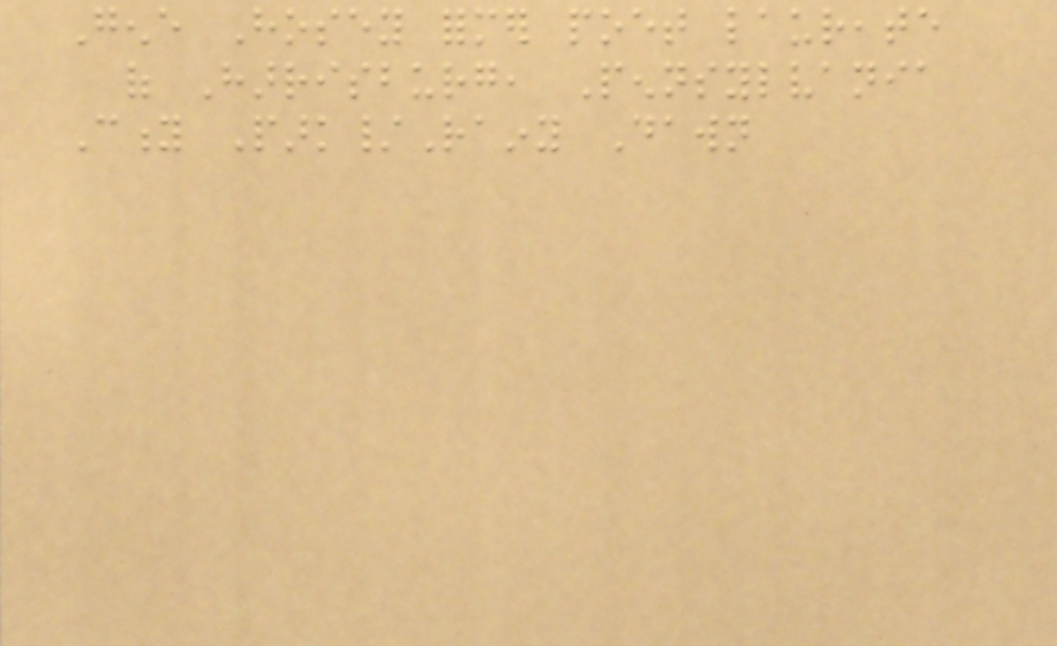Gene Hosey former poet laureate
of Harrisburg, Pennsylvania
City Park/Rainy Dawn
